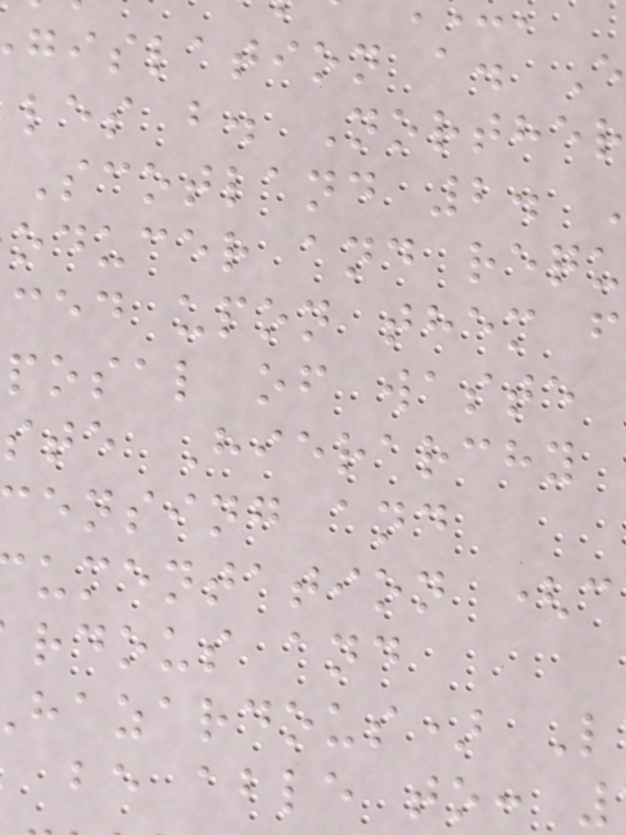gislation a. E
les b. Norther
Scotland 2.
oducer and requ
ced upon them f
posal of waste
ste Hierarchy
ensing and
umentation (c
rdous and
hazardous) L
be able to:
